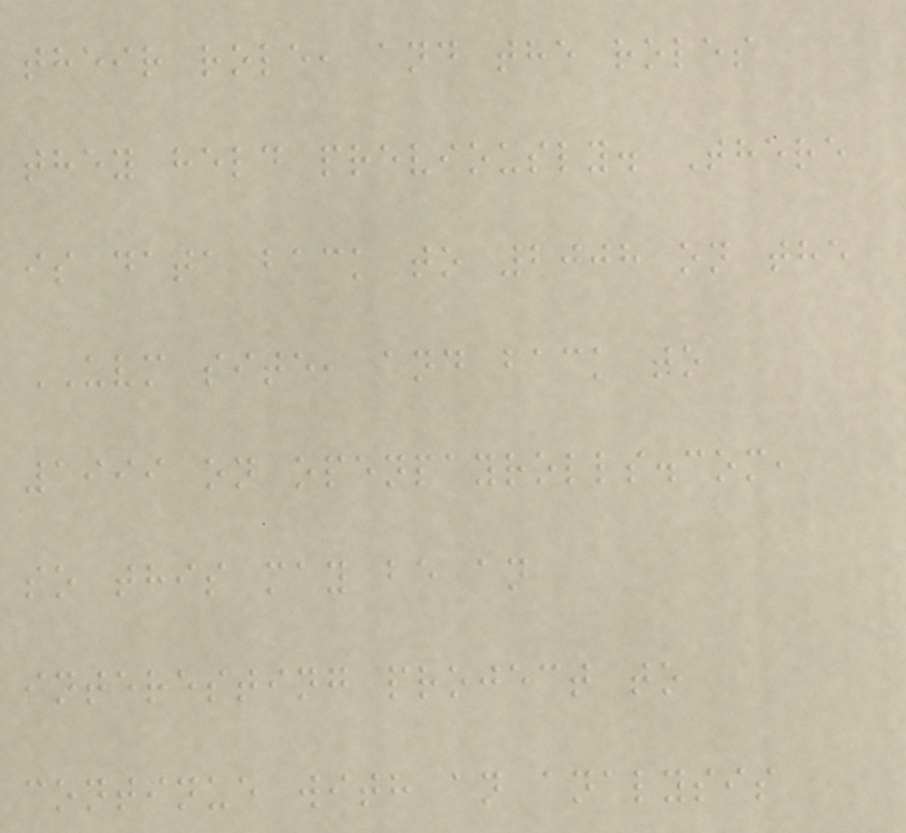their role, and the roles
they held previously. There
is data back to 2008 on the
UVM site, and back to
1999 on openpayrolls.com,
so this may be an
interesting project to
continue with an analysis
